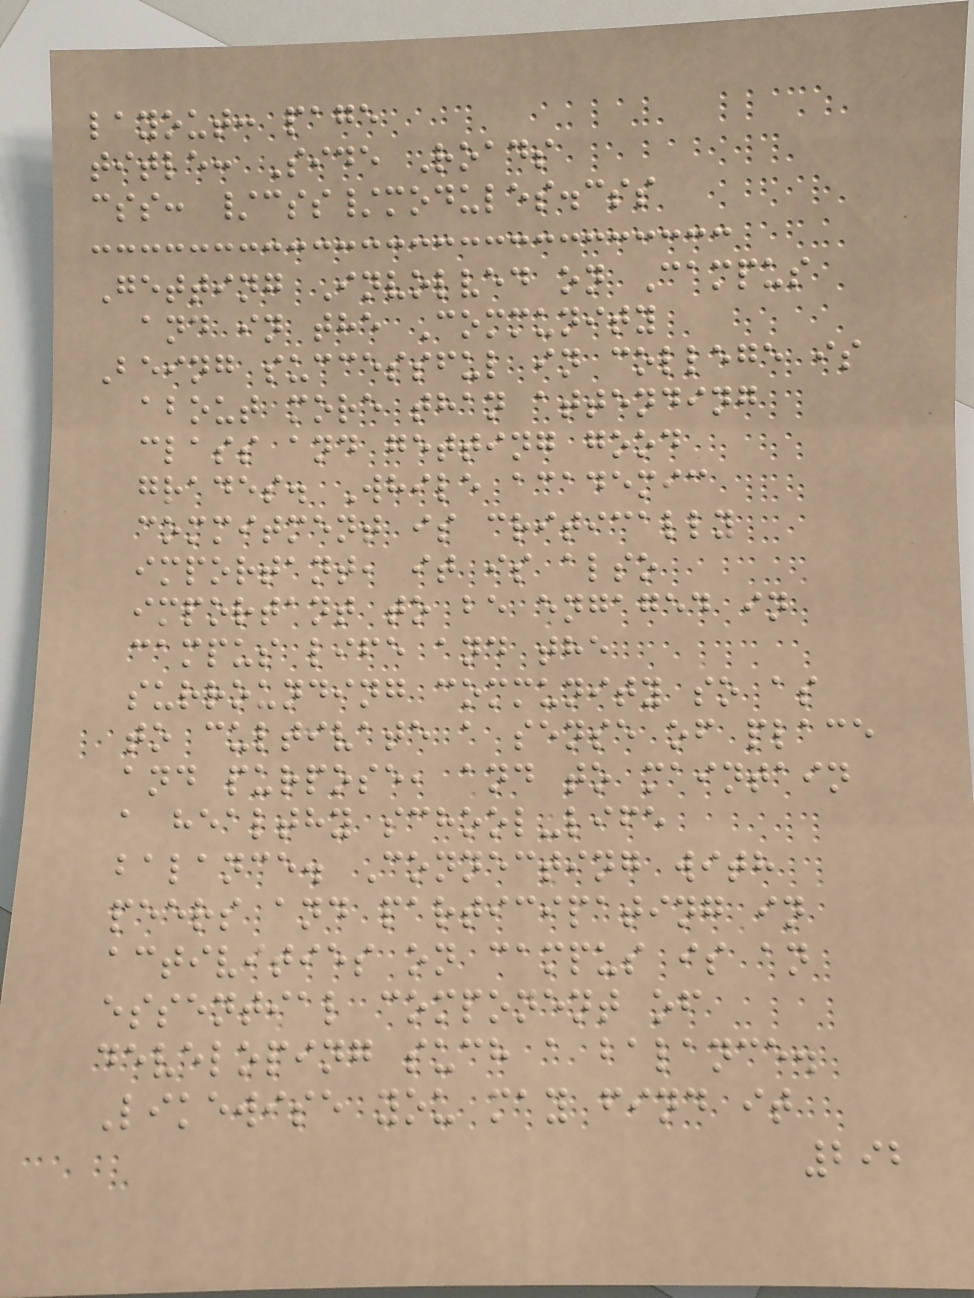layout: page
title: Side Roads
css: /css/modules.css
Getting Involved on Campus
and in the Community
Being successful in college is
about more than attending
class and getting good
grades. While academic
commitment is critically
important, it is also
important to be engaged in
campus life and the
surrounding community so as
to cultivate a sense of place
and purpose, and to maintain
a healthy school-life
balance. Connecting with
peers and participating in
activities on campus is an
essential component of
developing such a balance.
Likewise you may find it
292
